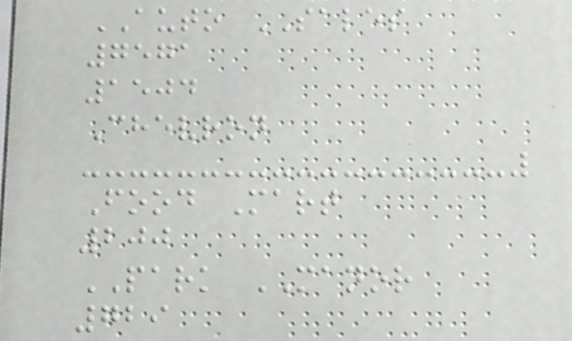AUTO SALES
7571
1504
Chevron
Food Mart
200
PARK MANOR
729
